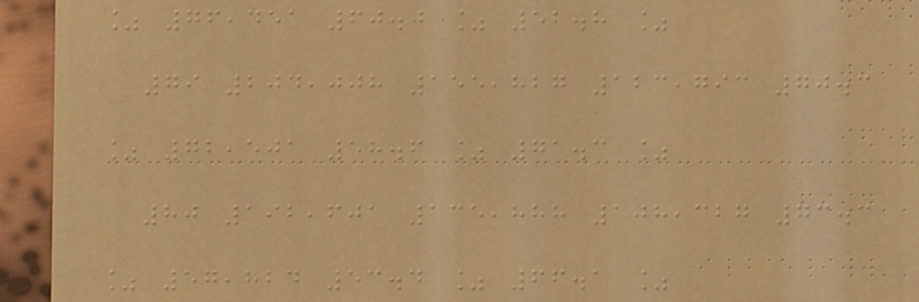% 76,451 60.0 % 52.8 %
79 204,008 155,827 123,793 70.3
% 72,501 58.6 % 71.3 %
80 192,601 135,888 108,327 73.3
% 57,824 53.4 % 66.1 %
